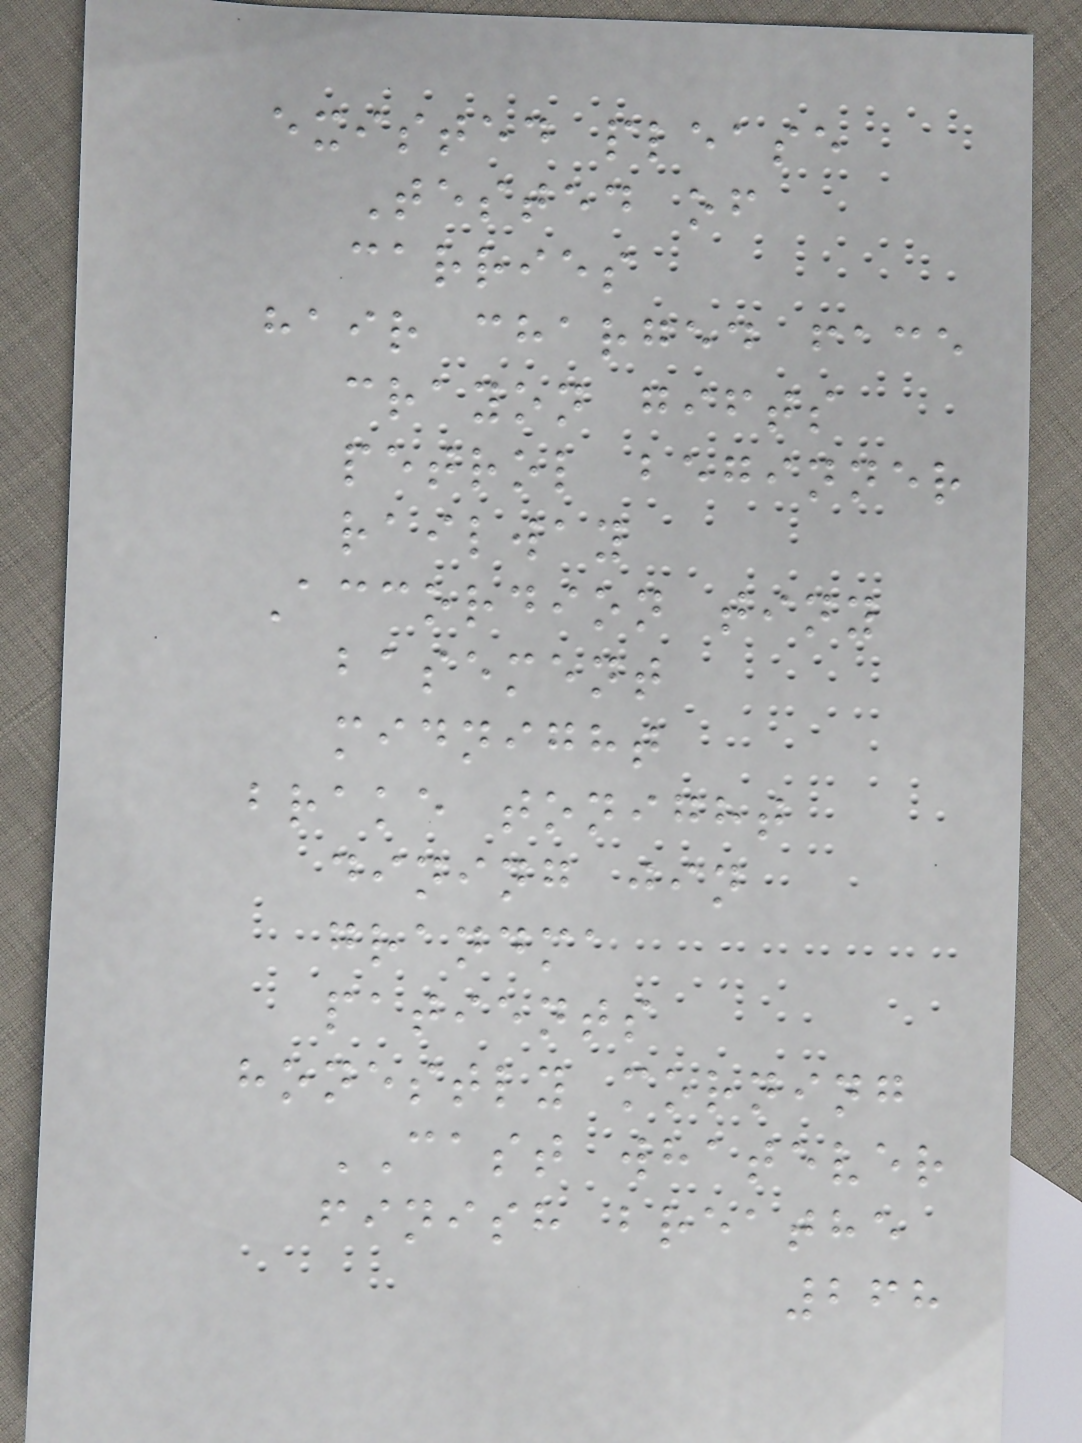existed please
Tested of
carries
hair charged face
crayon gifts
petrol beginner
railway
Accordion tiny
basement
midnight
brake tonight
dining jin
grandma
patients
honestly morning
CAST whatever
finish breathe
268
